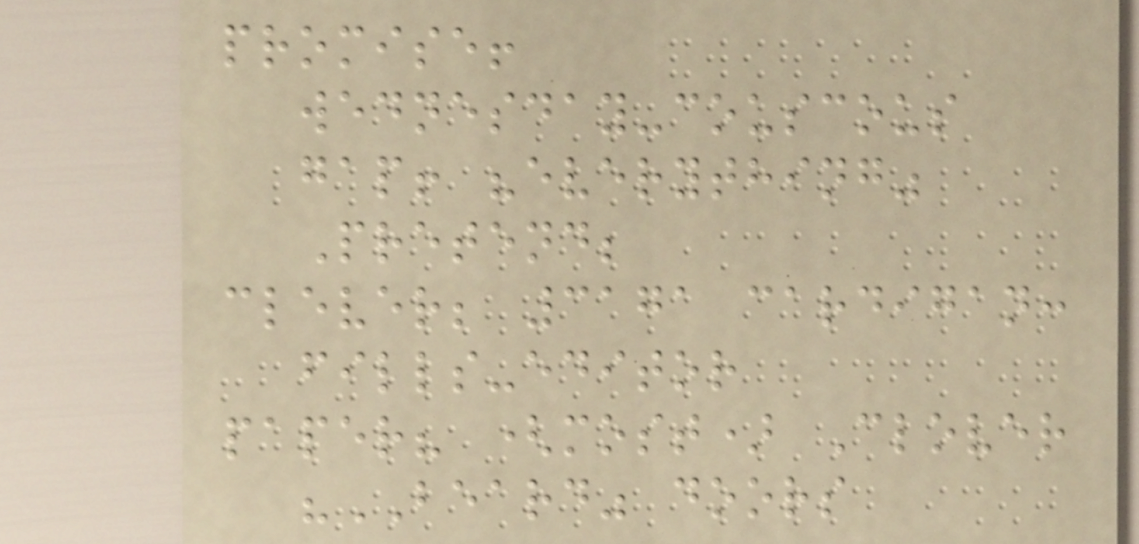promise!
wednesday-couscous
gap! "everything"
Pretend;
clever; 3171 cardigan:
fills-editor
paper? (most) Clover
"BEARD" doors
